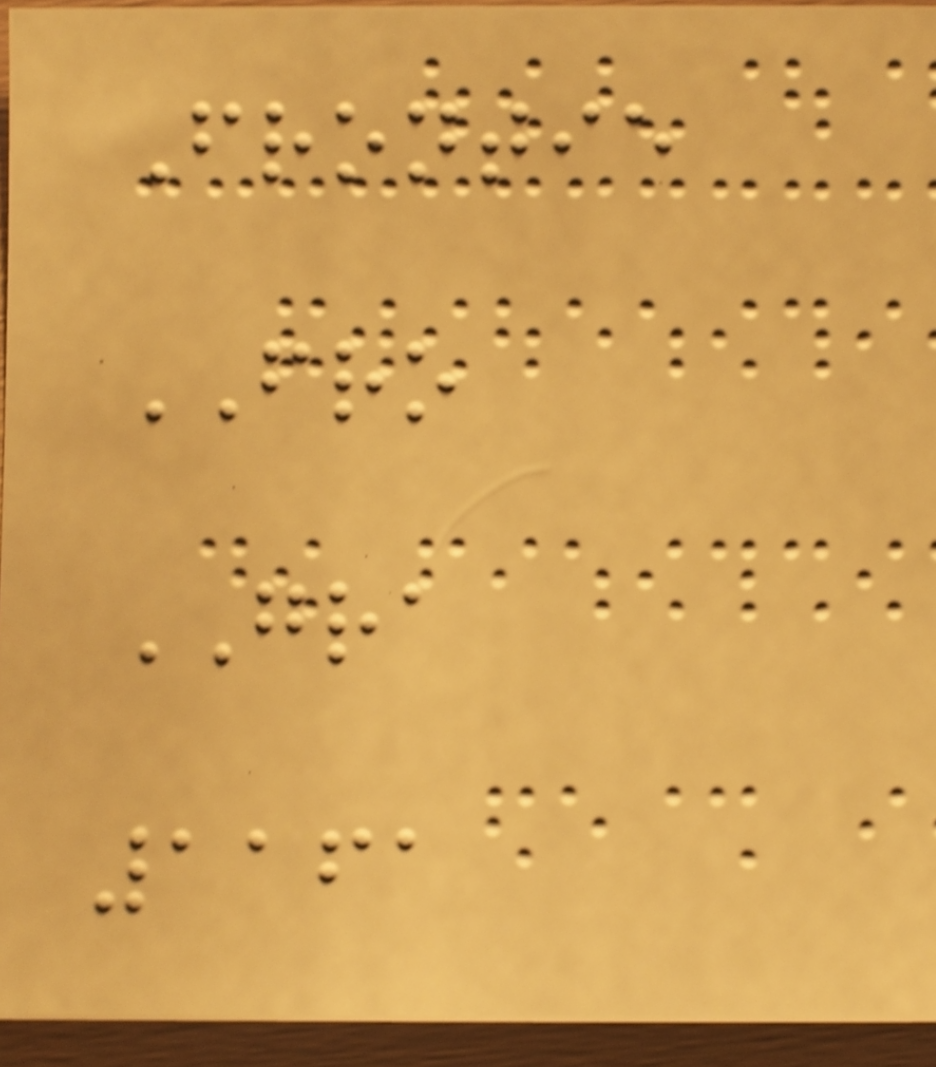Frontie
FRO
GRA
1161
